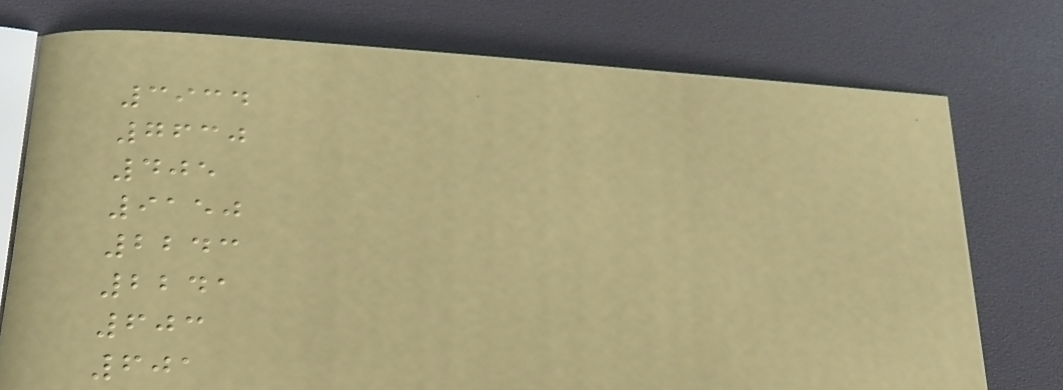3934
7630
405
9150
2243
2241
603
601
